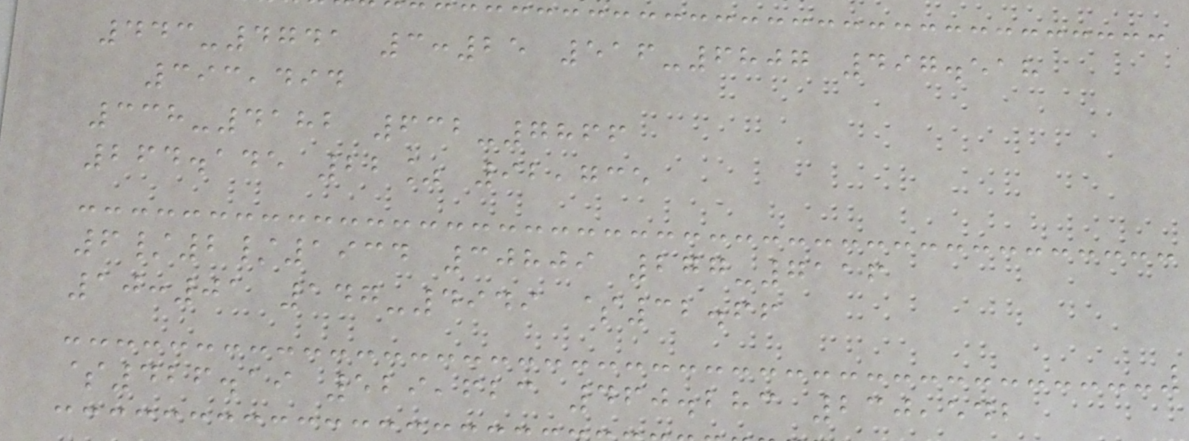443-4741 3:25 516-6807 497.518
393,494
338-4182 632-7866
264.145 22% 92,735
6/2/1934 30809 277-7116
10:01 147-4949 $32.66
$426.19 529,623 460.283 230,542
